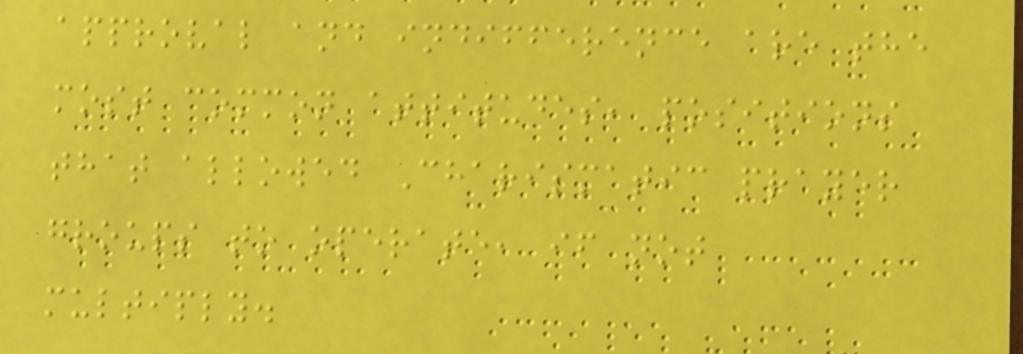approval and indifference are the
most common attitudes, positions
that allowed Charismatic prayer
groups to operate, if not
multiply.
